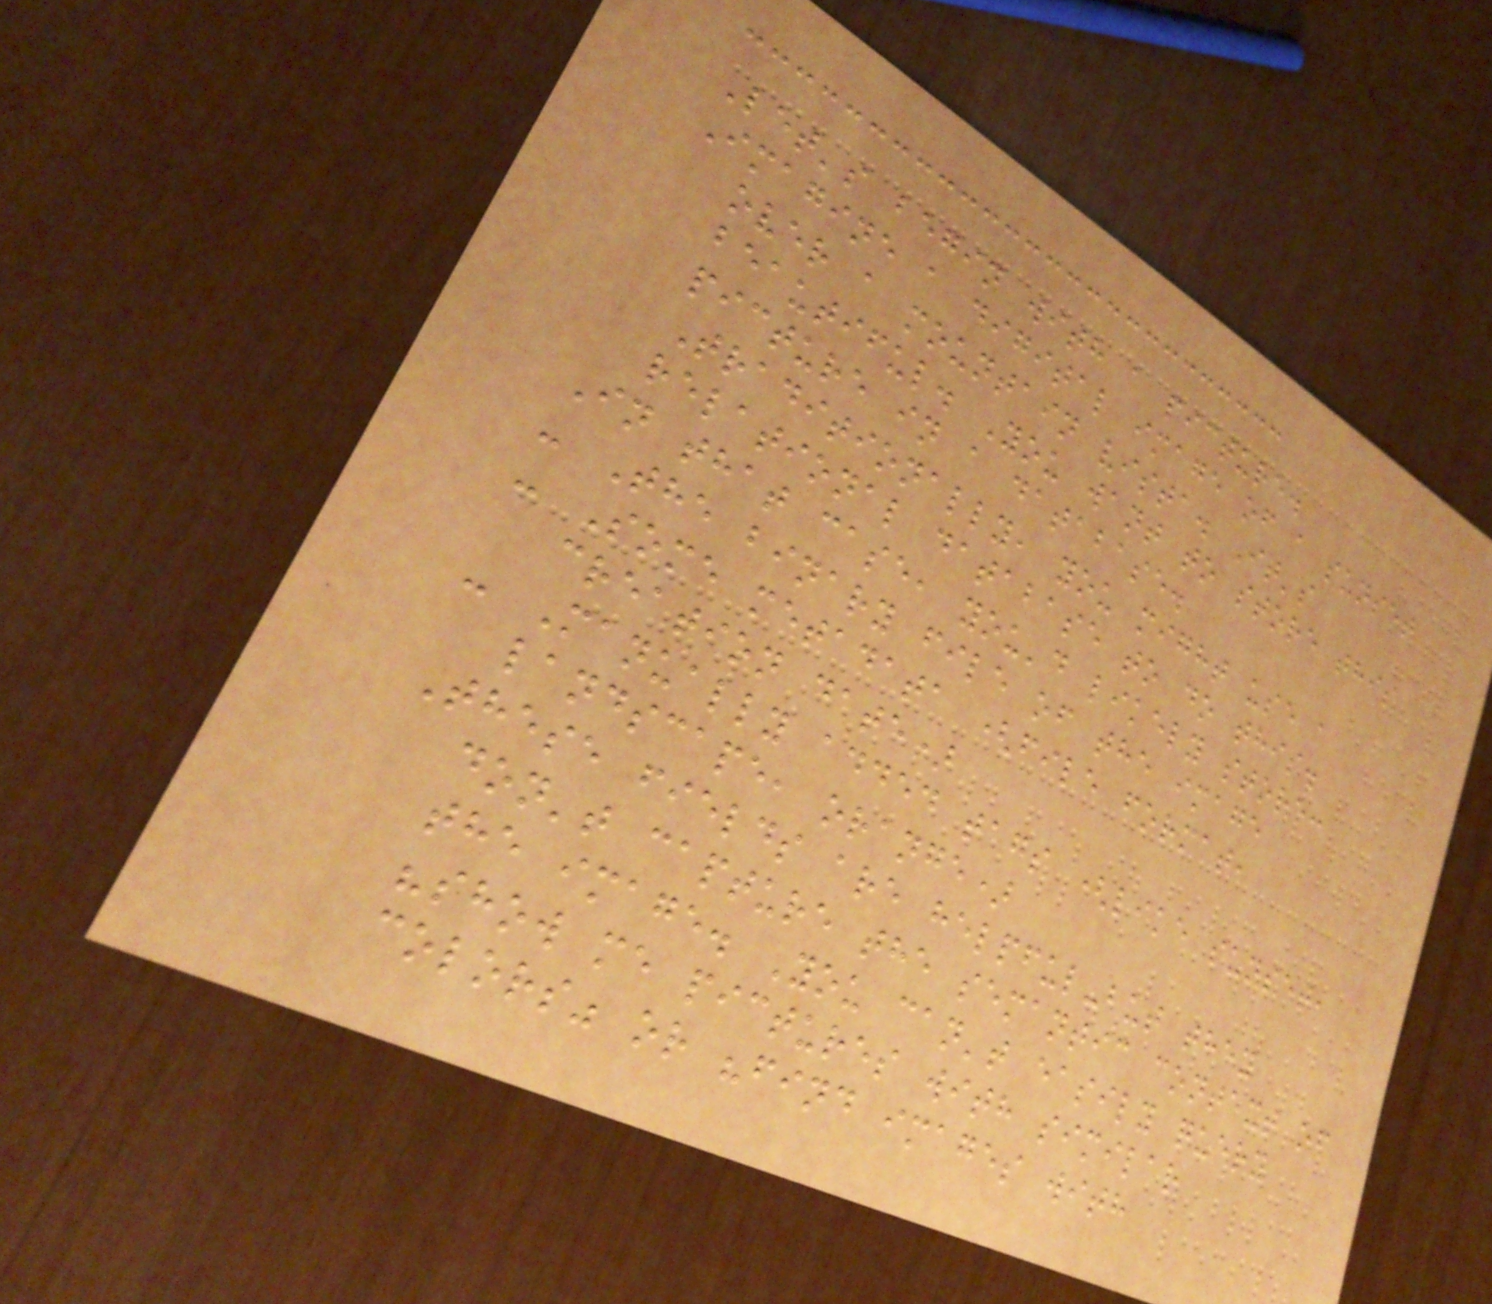Let's begin with a picture.
Imagine a digital image of a sunset
over a mountain vista. It's
beautiful. You want to store this
picture in a database.
Traditionally, you might use a
relational database to do this.
In that case, you'd likely store:
- The binary file of the image
- Some metadata (file format,
creation date)
- Manually added tags (like sunset,
landscape, orange)
These fields are helpful-but they
don't capture the semantic context of
the image. You can't easily query
"show me pictures with similar
colors" or "find images with
